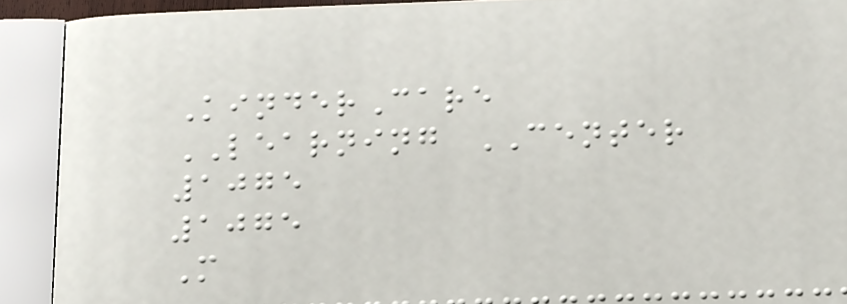KinderCare
LEARNING CENTER
1075
1075
M
